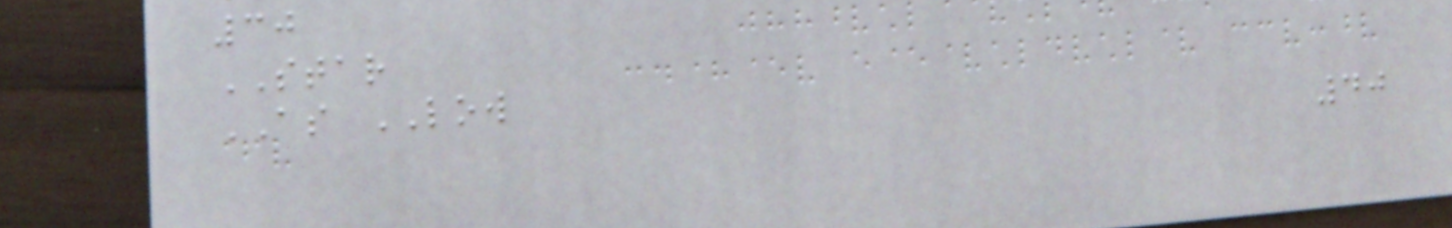30
STAR
AS LOW
40
